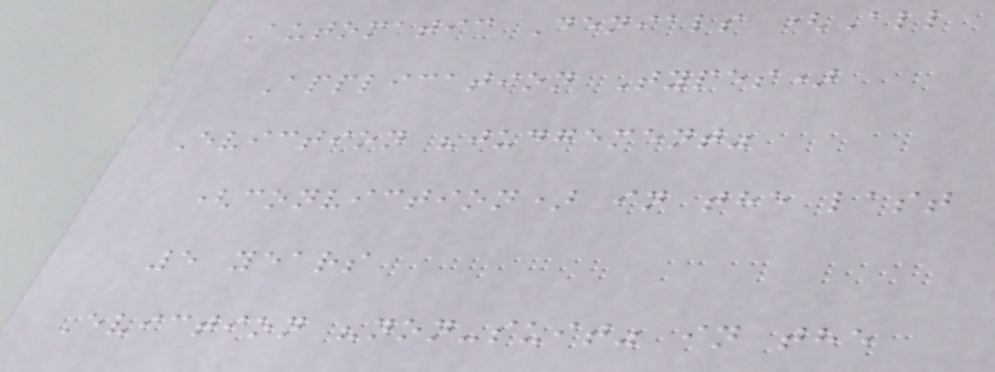Automatic Denials (All
Application Types)
Eviction "judgement"
(conviction) in the last
5 years
Eviction "non-suit" in the
